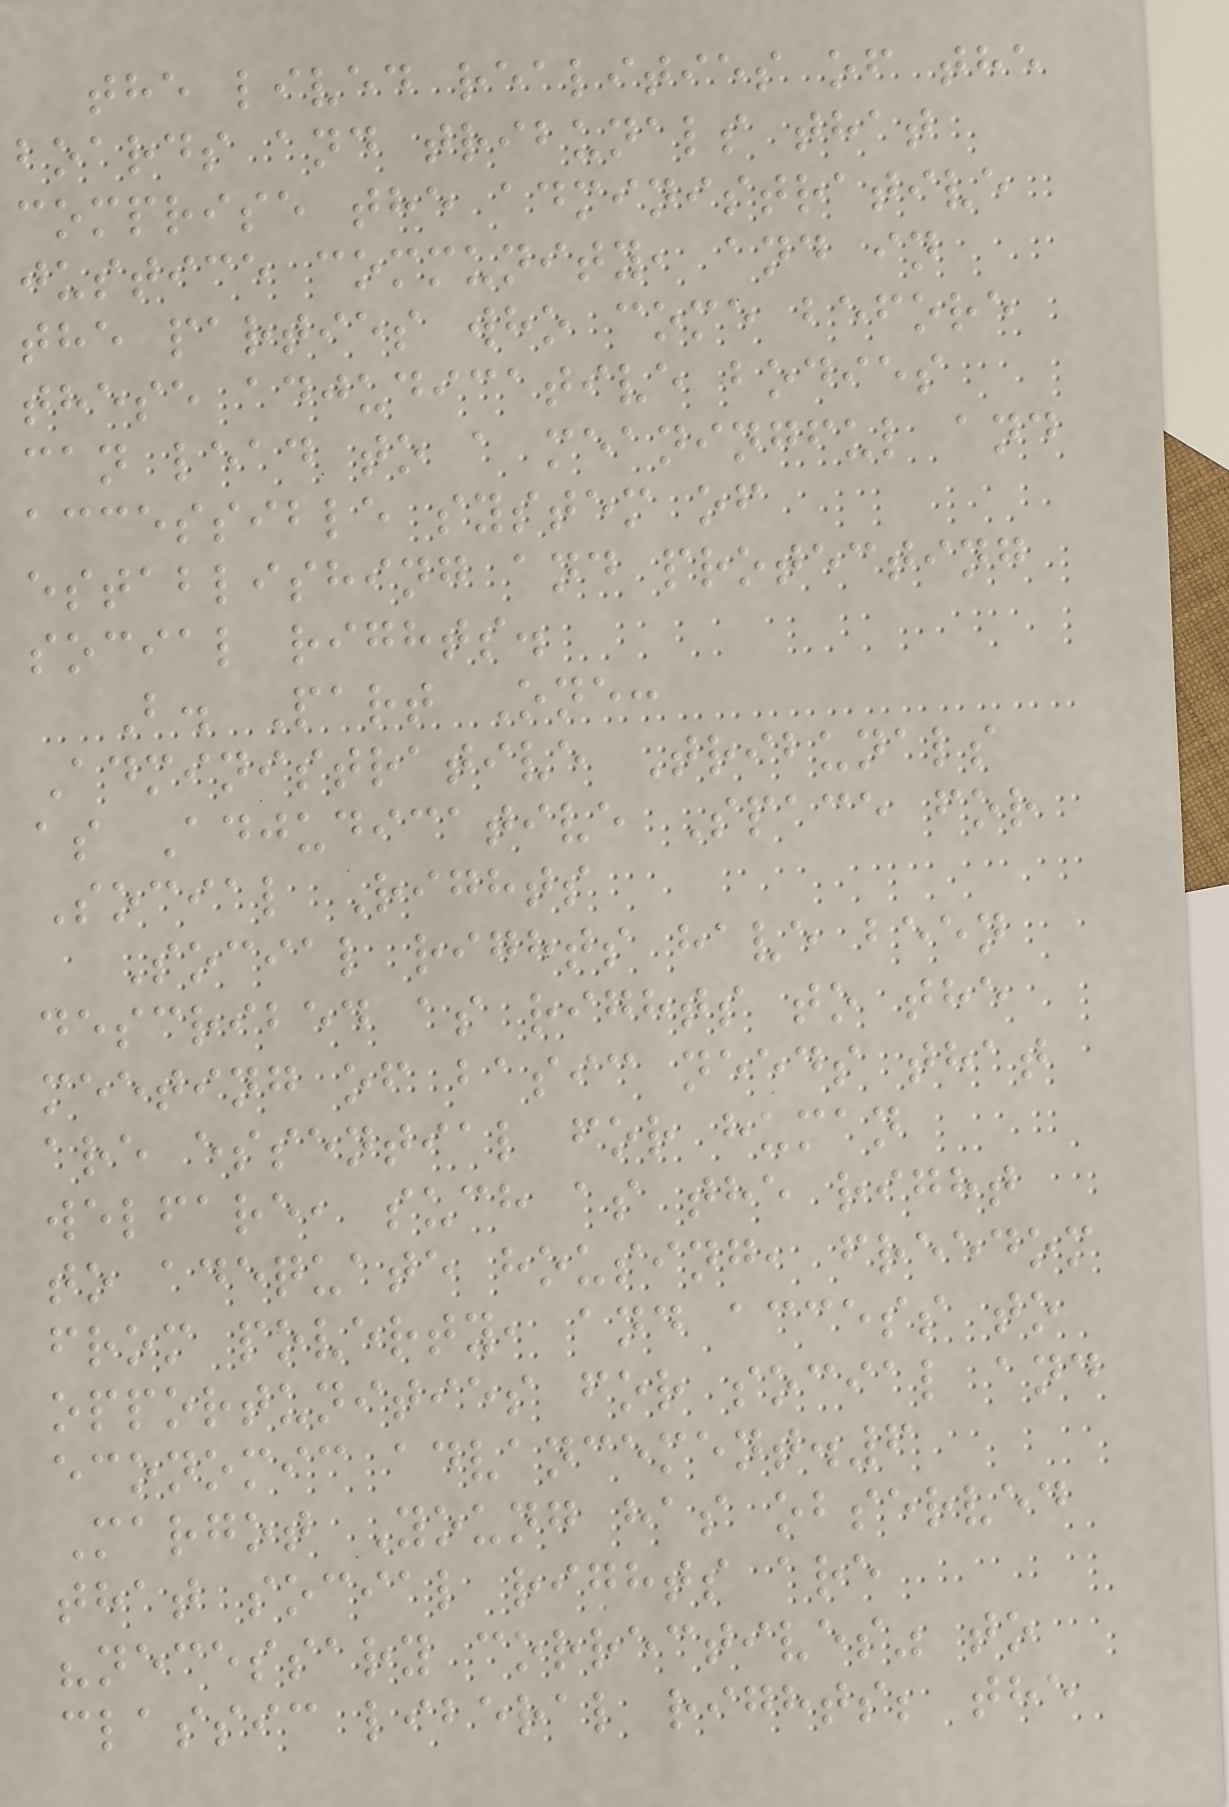the lived realities of the
boards and tribunals that
comprise the administrative
justice community, and in
the parties who come before
these adjudicative bodies
can lead to a meaningful and
accessible system of
establishing and protecting
social rights.
B. Part One:
Administrative Tribunals
as Adjudicative Space for
Social Rights
Social rights have been
described as rights to the
meeting of basic needs that
are essential for human
welfare, such as the right
to adequate housing, freedom
from poverty, and access to
opportunities for social and
economic advancement.6
Margot Young has observed
that social rights are
"necessary correctives" to
classic liberal rights; the
